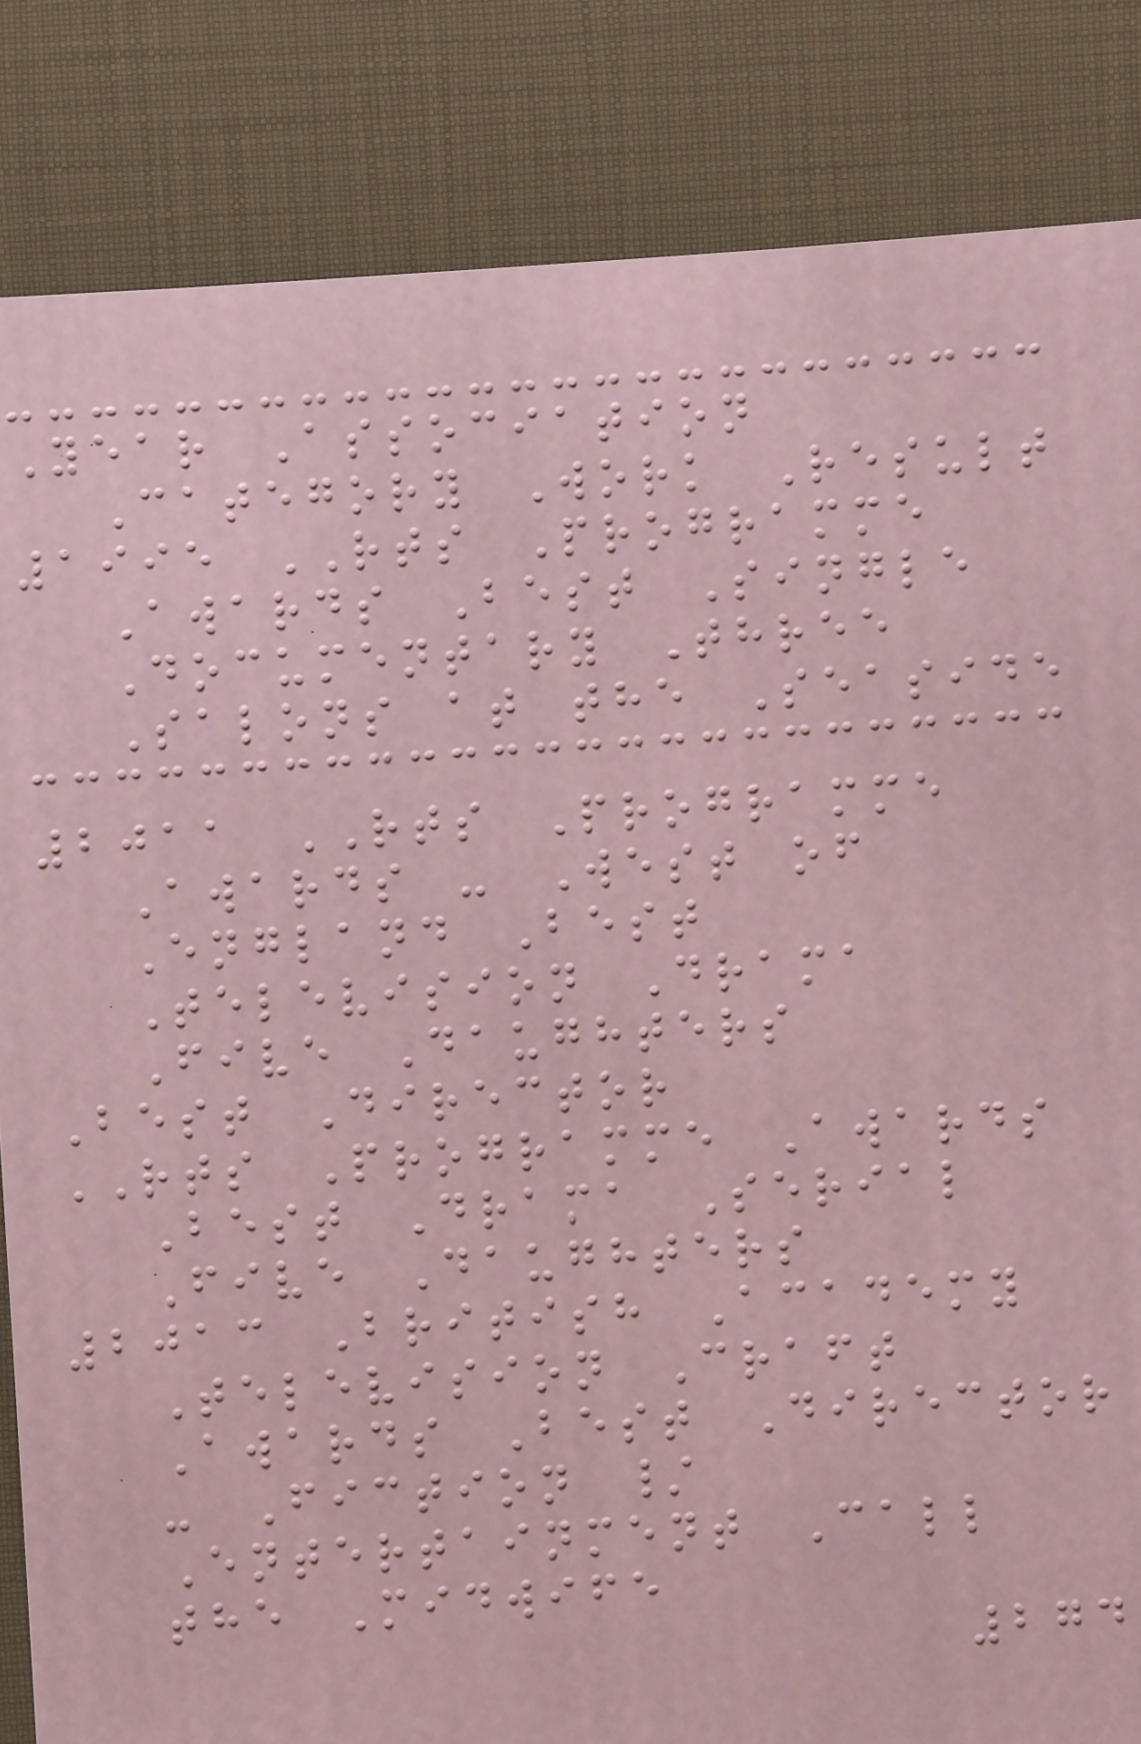Year Association
Category Work Result
1995 RTS Programme
Awards Best Single
Documentary Three
Salons at the Seaside
2011 RTS Programme
Awards - West of
England Best
Television Drama
Five Daughters
Best Director
RTS Programme Awards
Best Drama Serial
Five Daughters
2013 British Academy
Television Craft
Awards Best Director
- Fiction /
Entertainment Call
the Midwife
274
